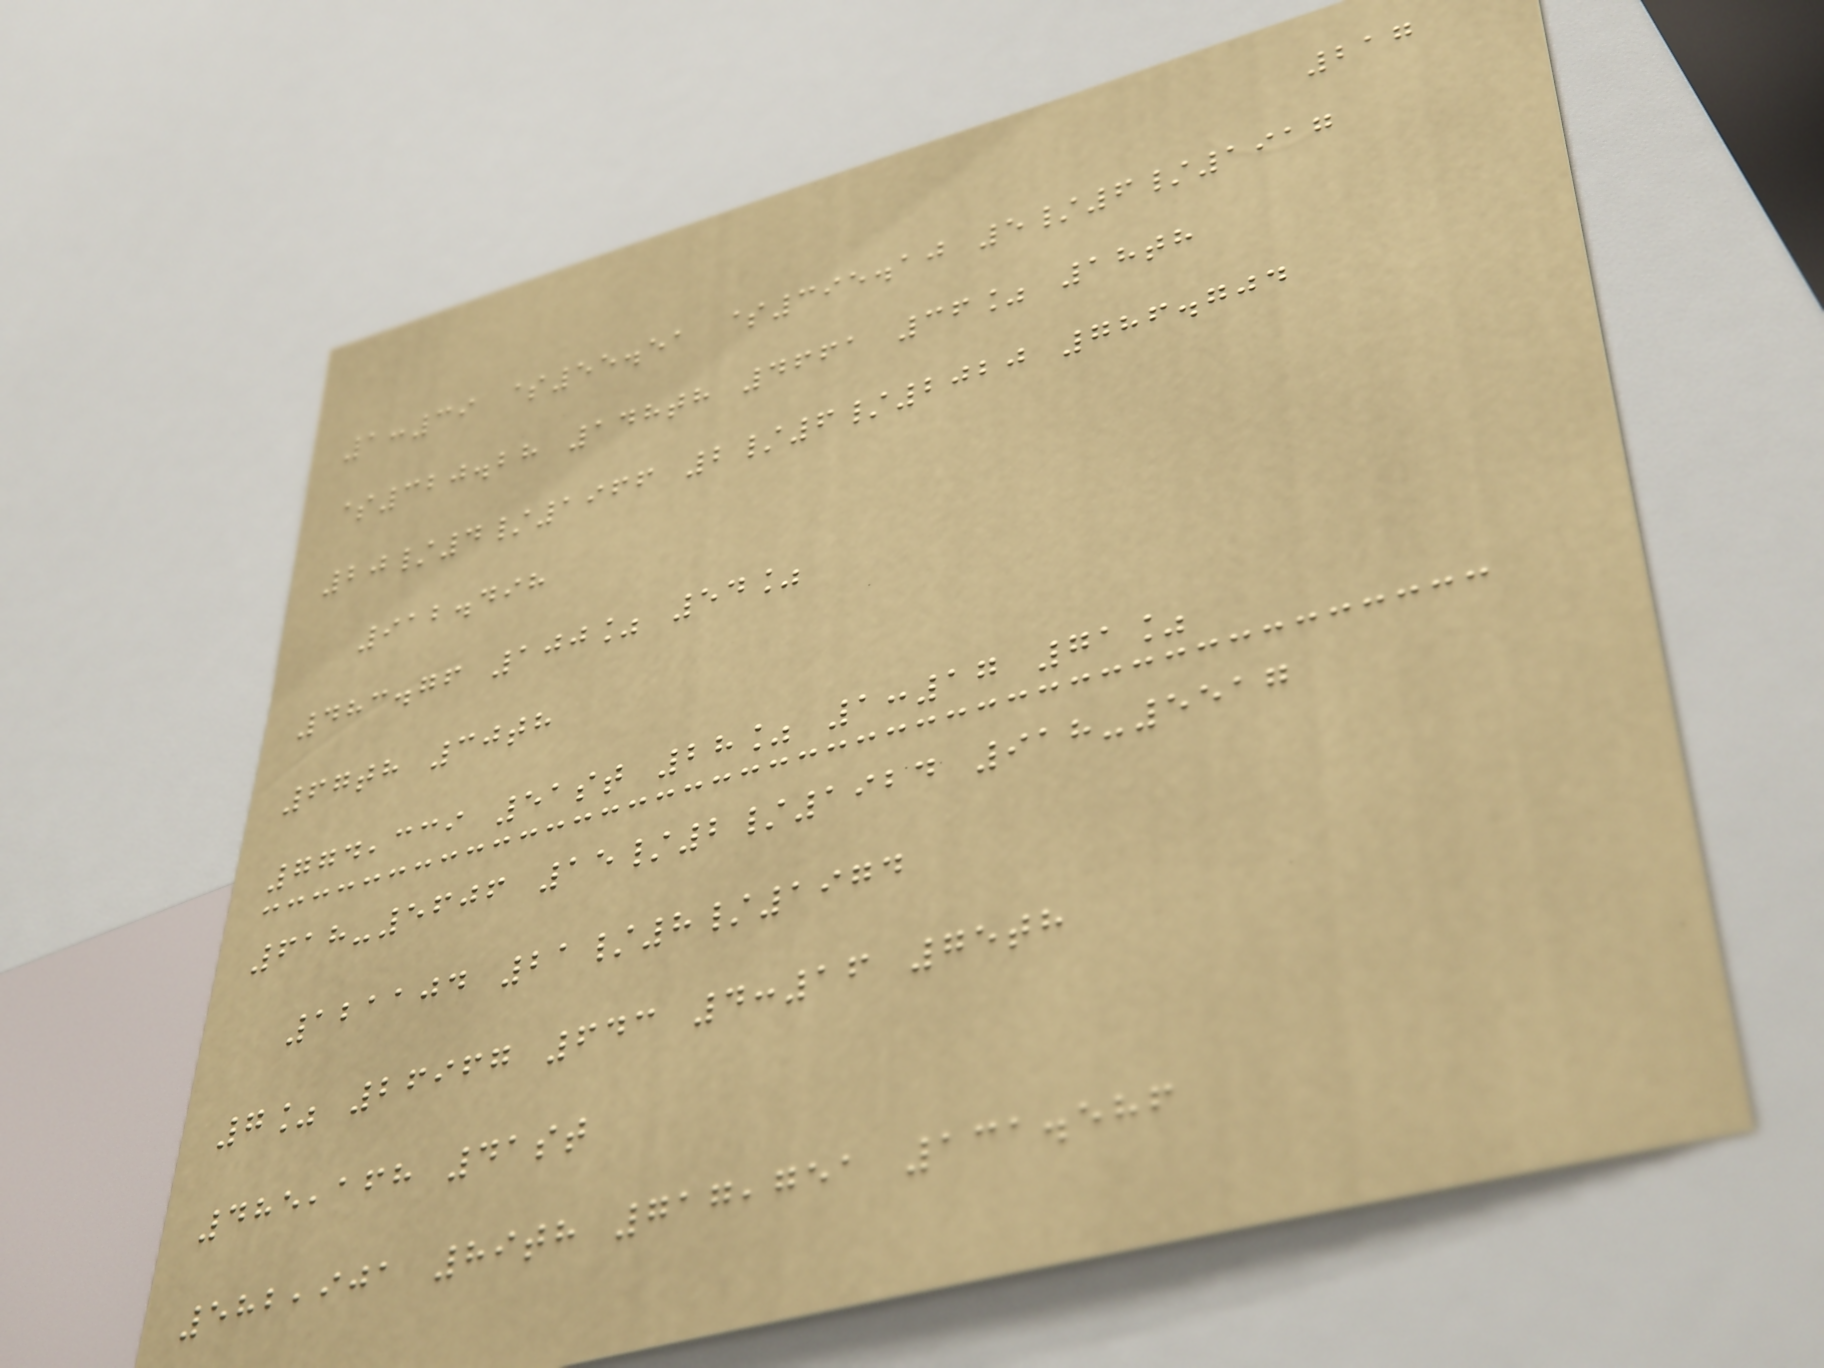217
1:39 $55.51 $395.10 5/6/1917
$320.28 148th 4661 36% 18th
20/4/1966 2/6/2020 786.704
912.498
483.76 100% 54%
67th 30th
774,339 51st 28% 1:17 71%
618-5606 15/2/1924 918-5517
121104 21/8/1974
7% 26967 643 4:16 75th
485,168 41st
582,901 89th 717,751 131.586
